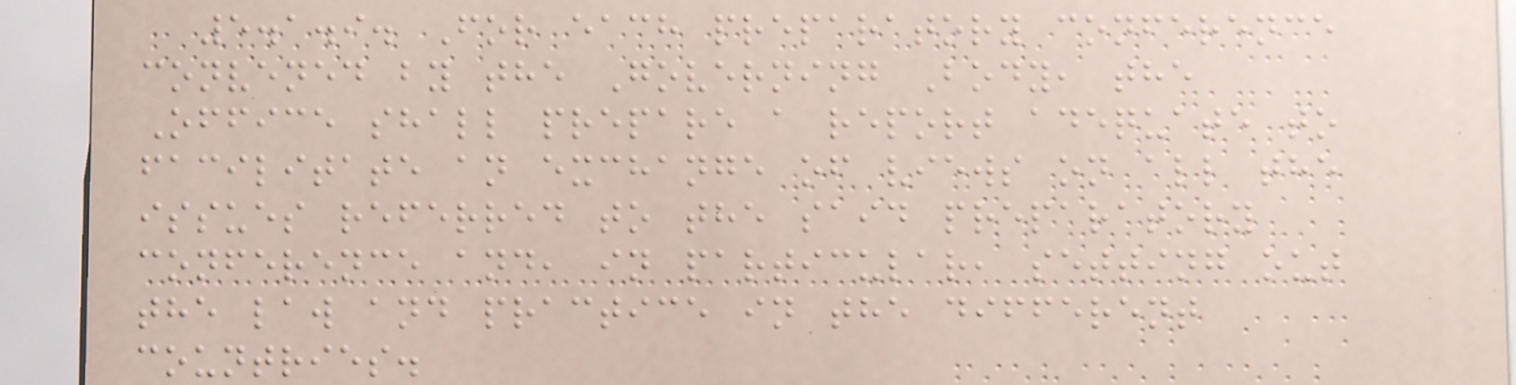5.1.9. For each preparatory conference
convened by the Governing Body, the
Office shall prepare a report adequate to
facilitate an exchange of views on all the
issues referred to the said preparatory
conference and, in particular, setting out
the law and practice in the different
countries.
